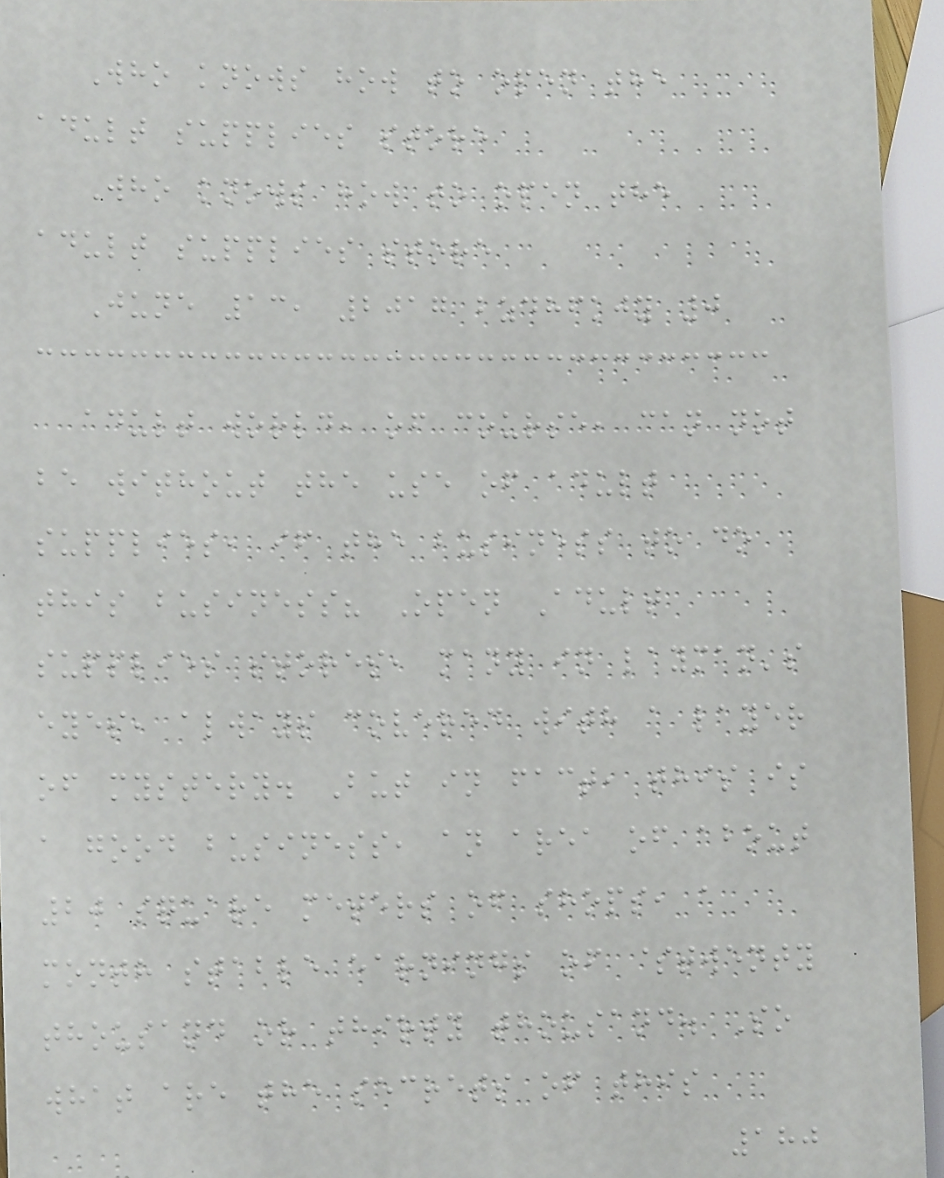Who knows how to open the
adult supplies store
Who knows how to open the
adult supplies store
June 13, 2017 bzdhfkjy 0
adult world, of course, can not
be without the use of adult
supplies, if the business to do
this business? Open Adult
supplies stores, many in layman's
eyes, always covered with a layer
of mystery. But in fact, this is
a good business, an area of about
20 square meters of shops, a
month stable earnings of $twenty
thousand or thirty thousand. So
what are the secrets of this
180
